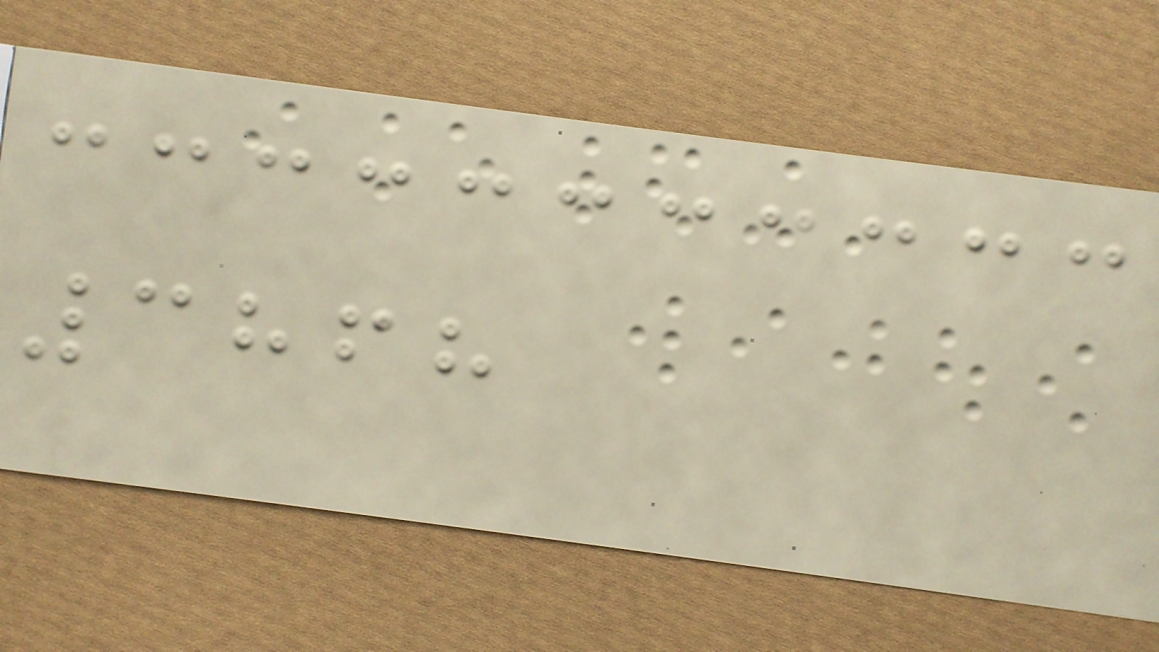3868
